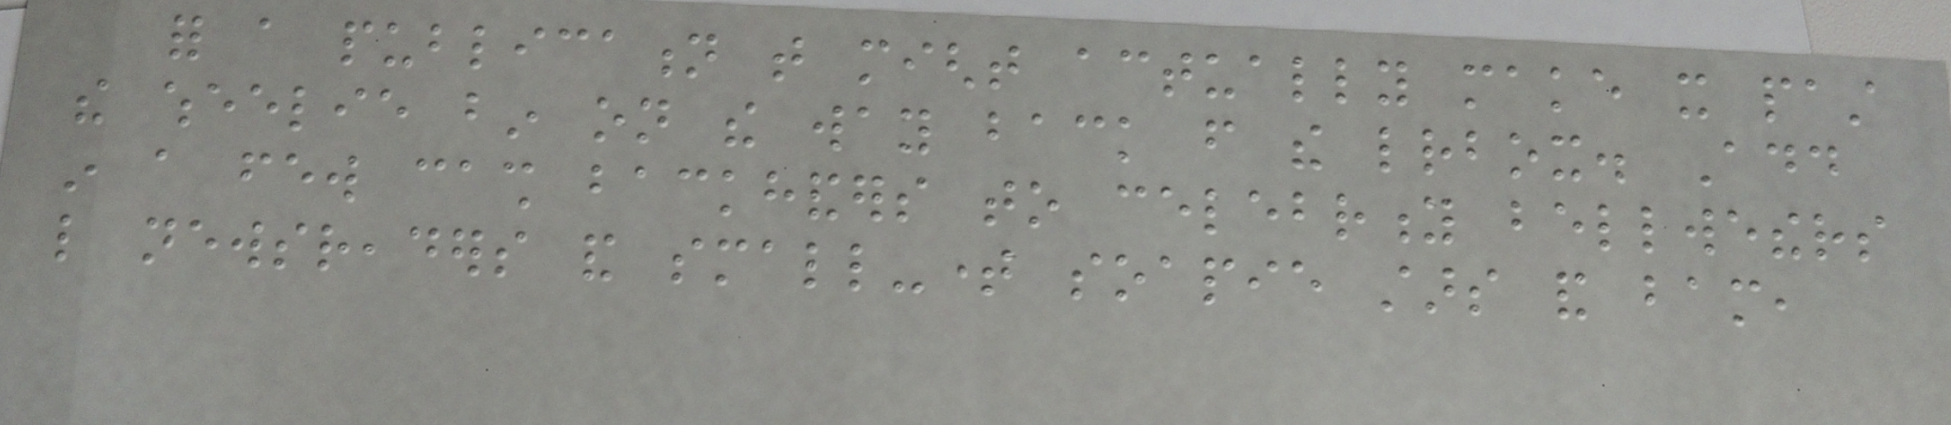for a publication that might actually make it past
the wheelie bin on the way back from the letterbox. Add
in a few cash backhanders to celebrity bellwethers
like newsreaders and small-time soapie stars and bam,
